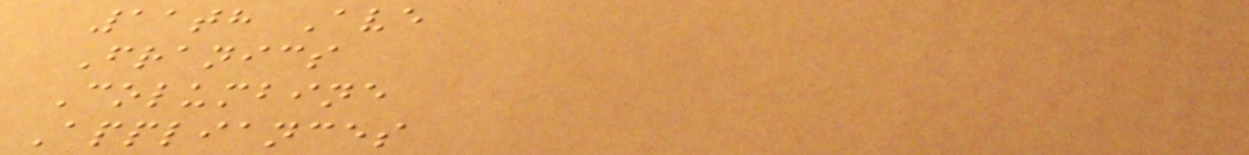11th Ave
Franics
Columbine
Appliances
